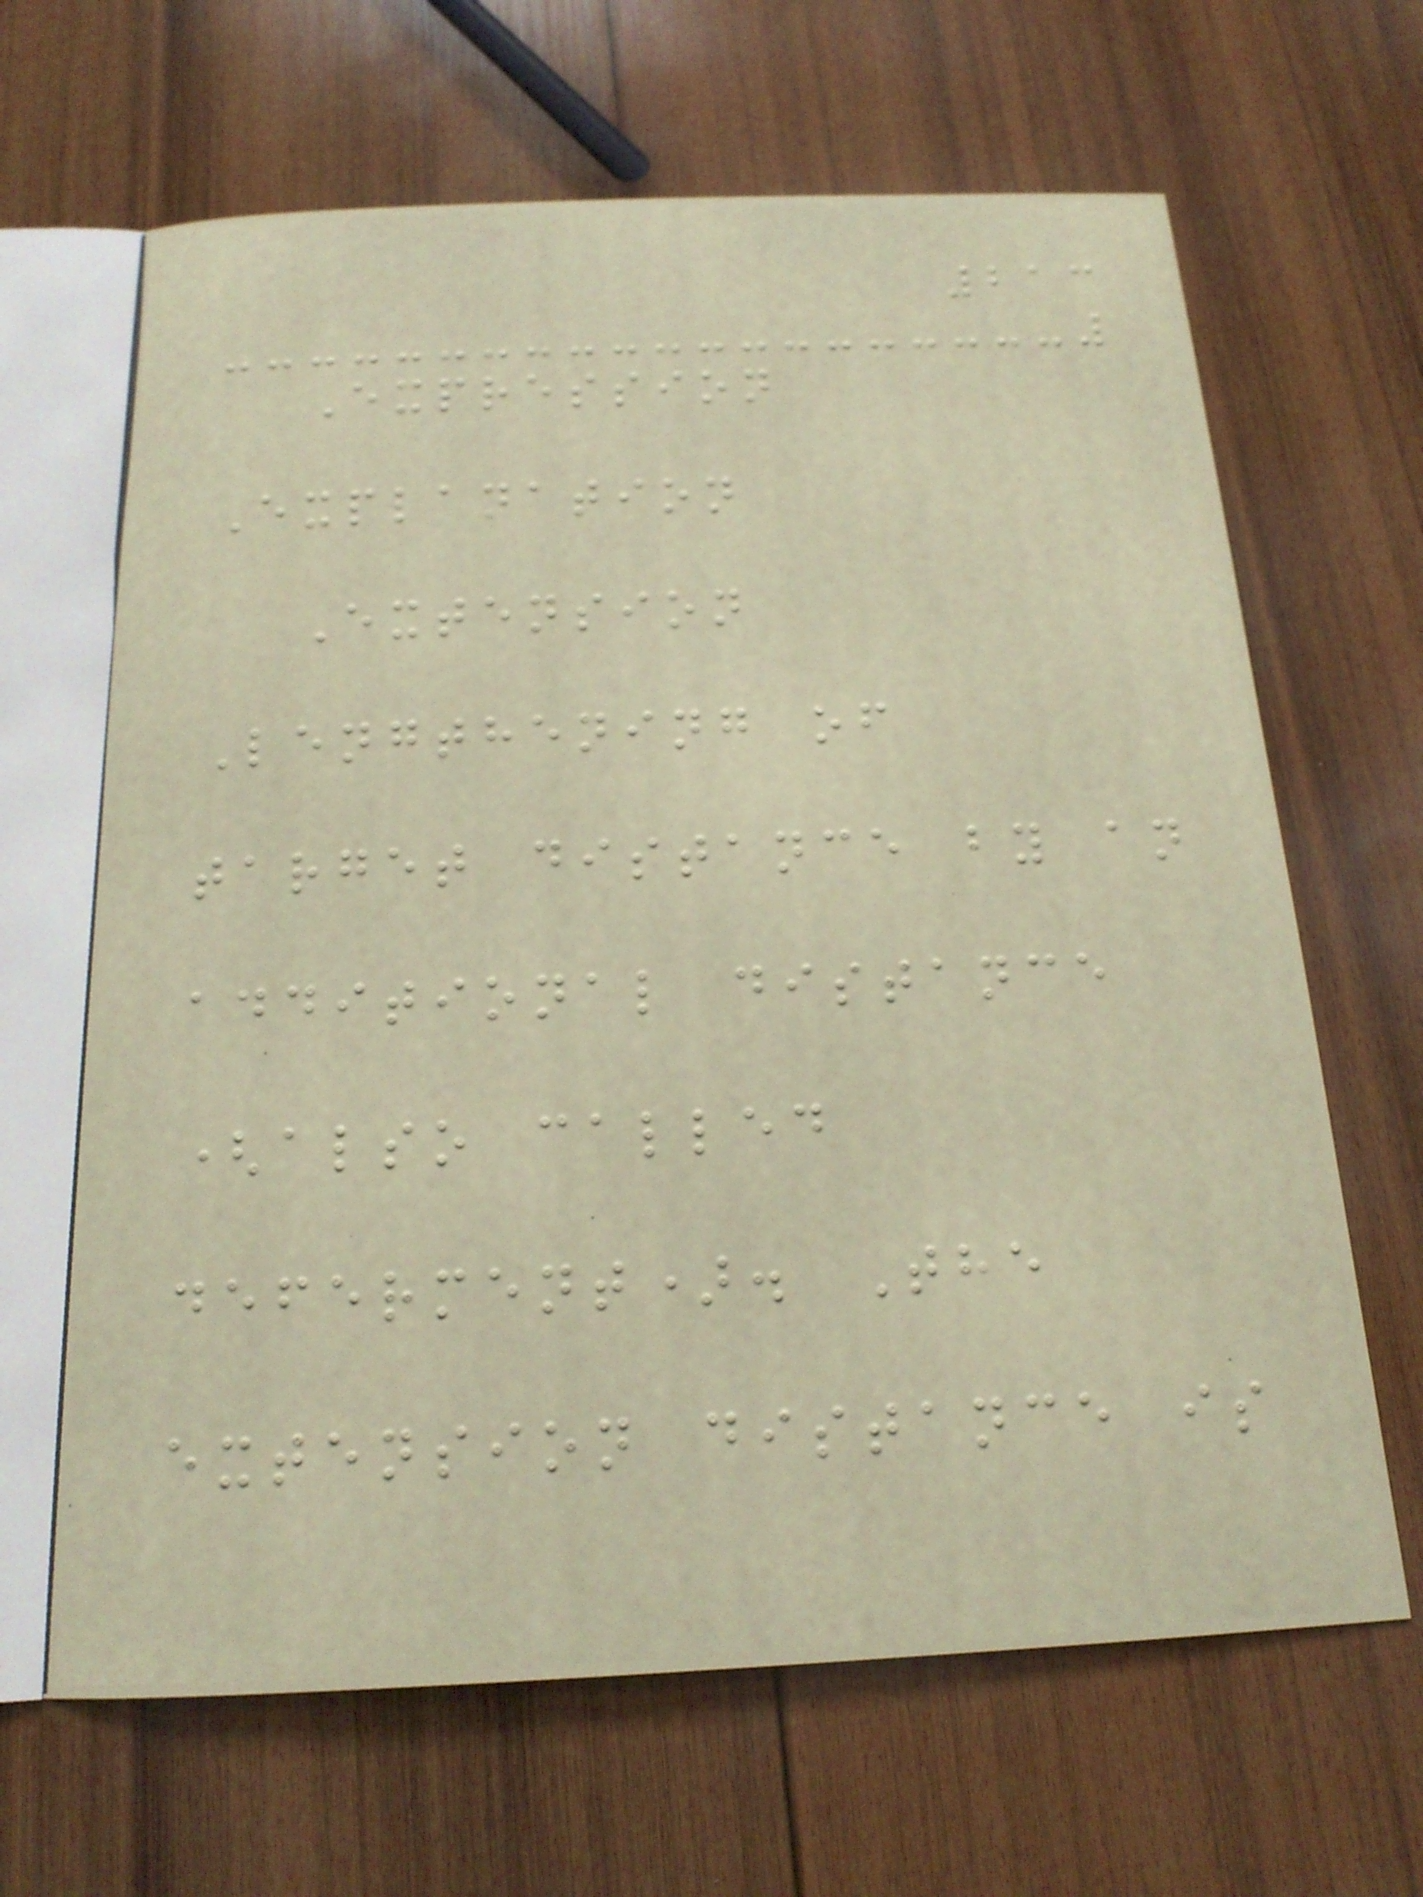213
Expression
Explanation
Extension
Lengthening of
target distance by an
additional distance
(also called
deferment). The
extension distance is
